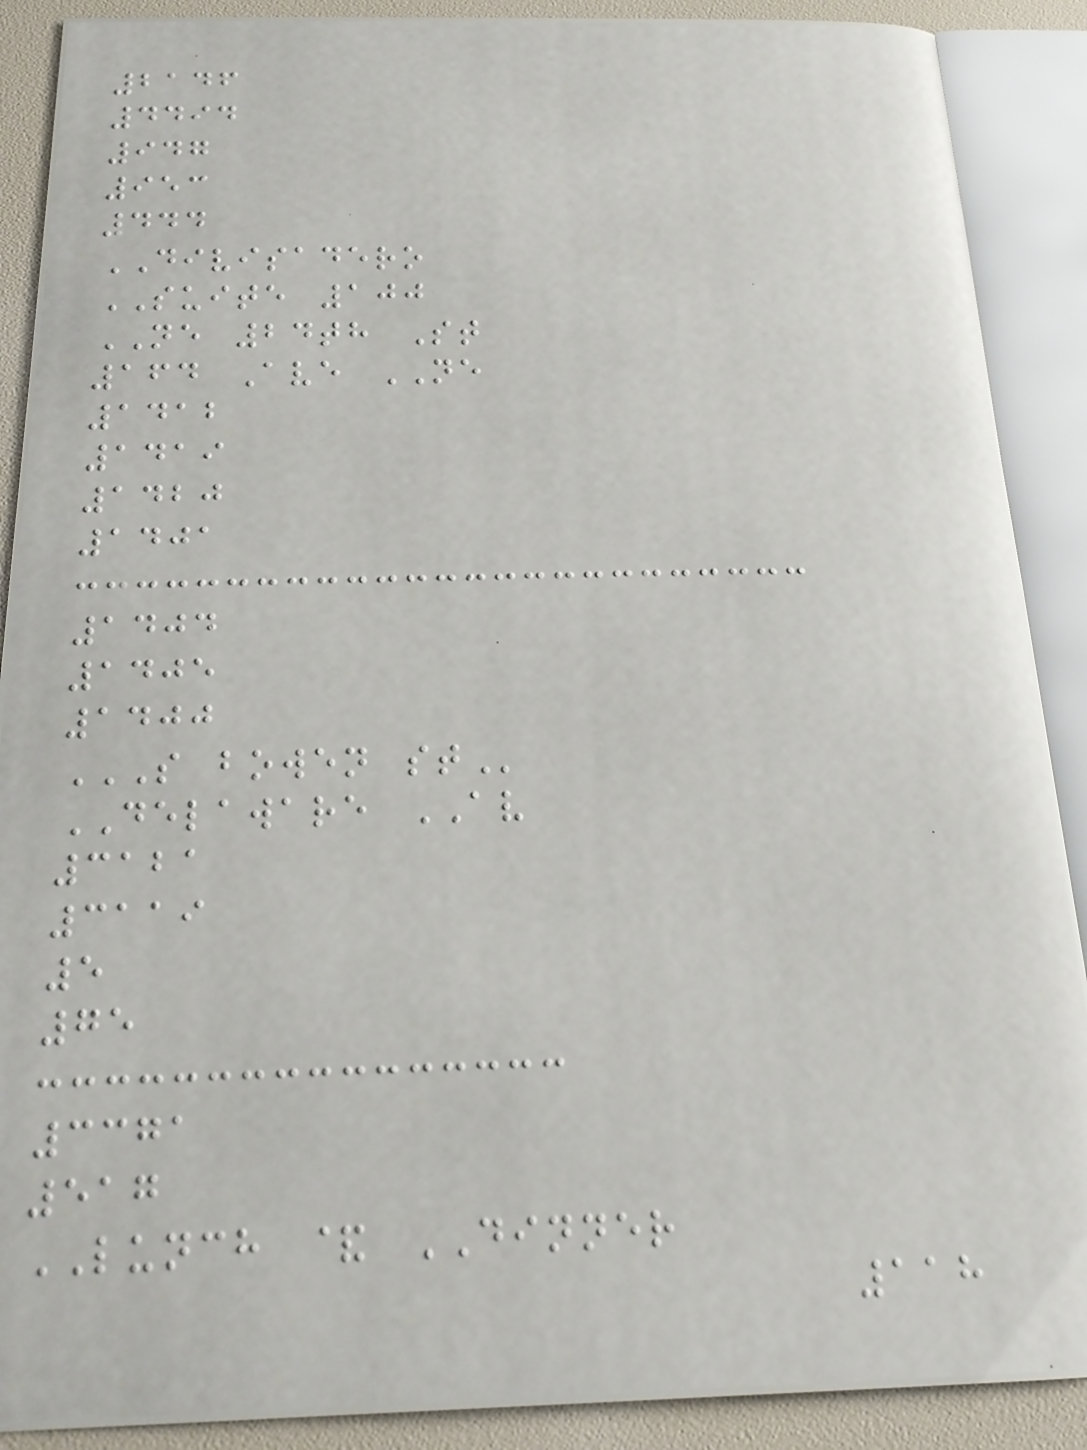2146
4494
947
953
444
DIVISADERO
SUITE 100
NE 24th St
164 Ave NE
1412
1419
1420
1401
1404
1405
1400
S BOWEN ST
DELAWARE AV
3121
3119
5
75
3371
517
LUNCH & DINNER
118
